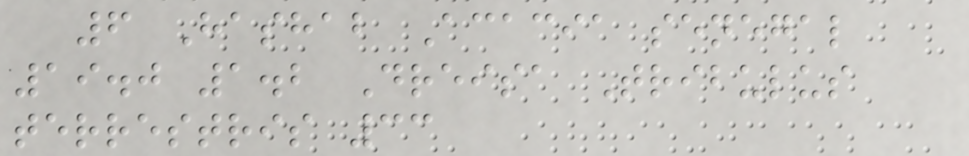6 Hashab Acacia senegal
19.0 1.2 Dreisa Tribulus
terrestris 33
